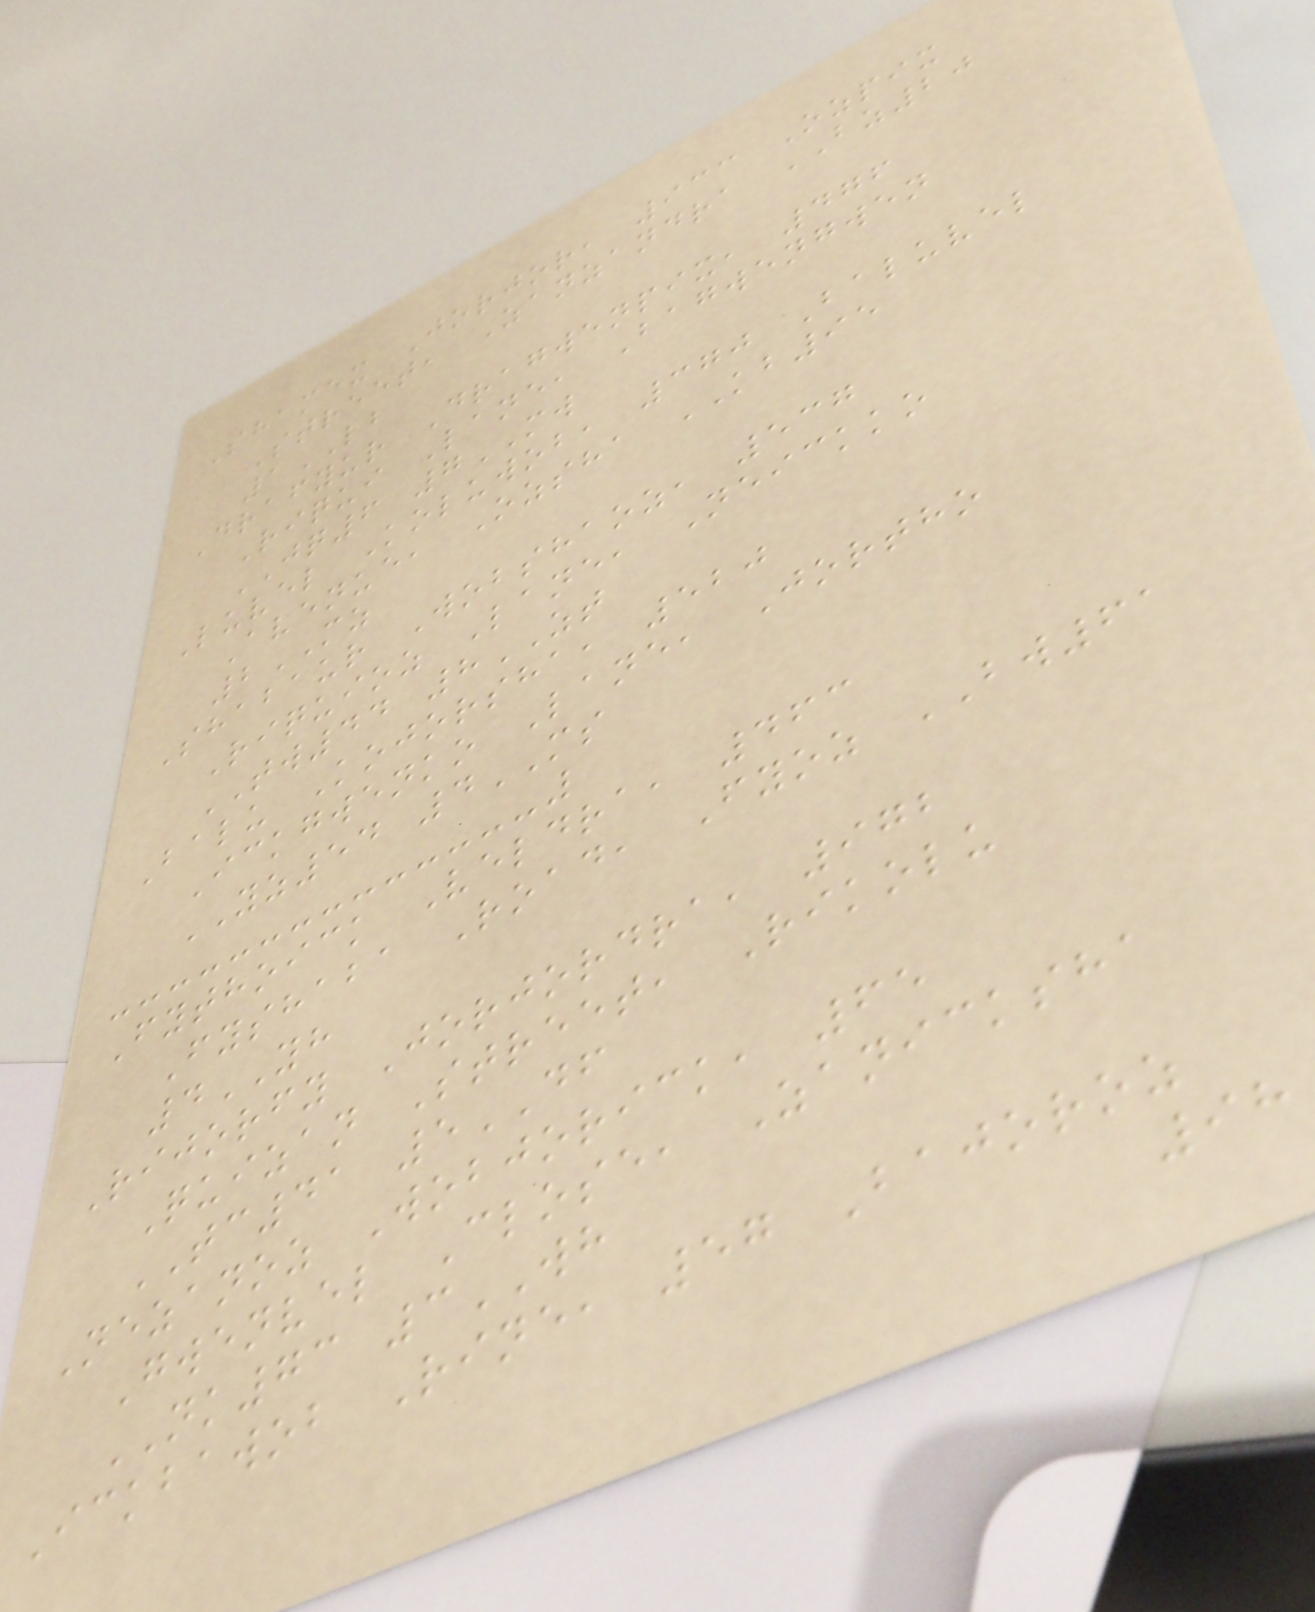Shamex Jorjor, 933 Ozpix
Street, Zanzandra BZ20
1LB
Drafyur Dragwenpix, 476
Riqui Lane, Bagwengwen
JQ6 7MW
Luvel Koluwob, 370 Baluvel
Avenue, Ozsha KB95
2MZ
Shabaur Wobshaoz, 537
Riquioz Lane, Neickko
TW44 8ZT
Balu Kojorsha, 520
Ickgwenko Lane, Jortho
YZ54 4MS
Fythoick Veldra, 463
Fyshaba Road, Fyoz BW61
4YH
Rijorfy Jorjordra, 972
Quizan Street, Rikolu
TC41 5DF
Nezanoz Wobjorick, 65
Gwenvel Close, Zanicksha
NK73 3WH
Ickbawob Rine, 57 Bajoroz
98
